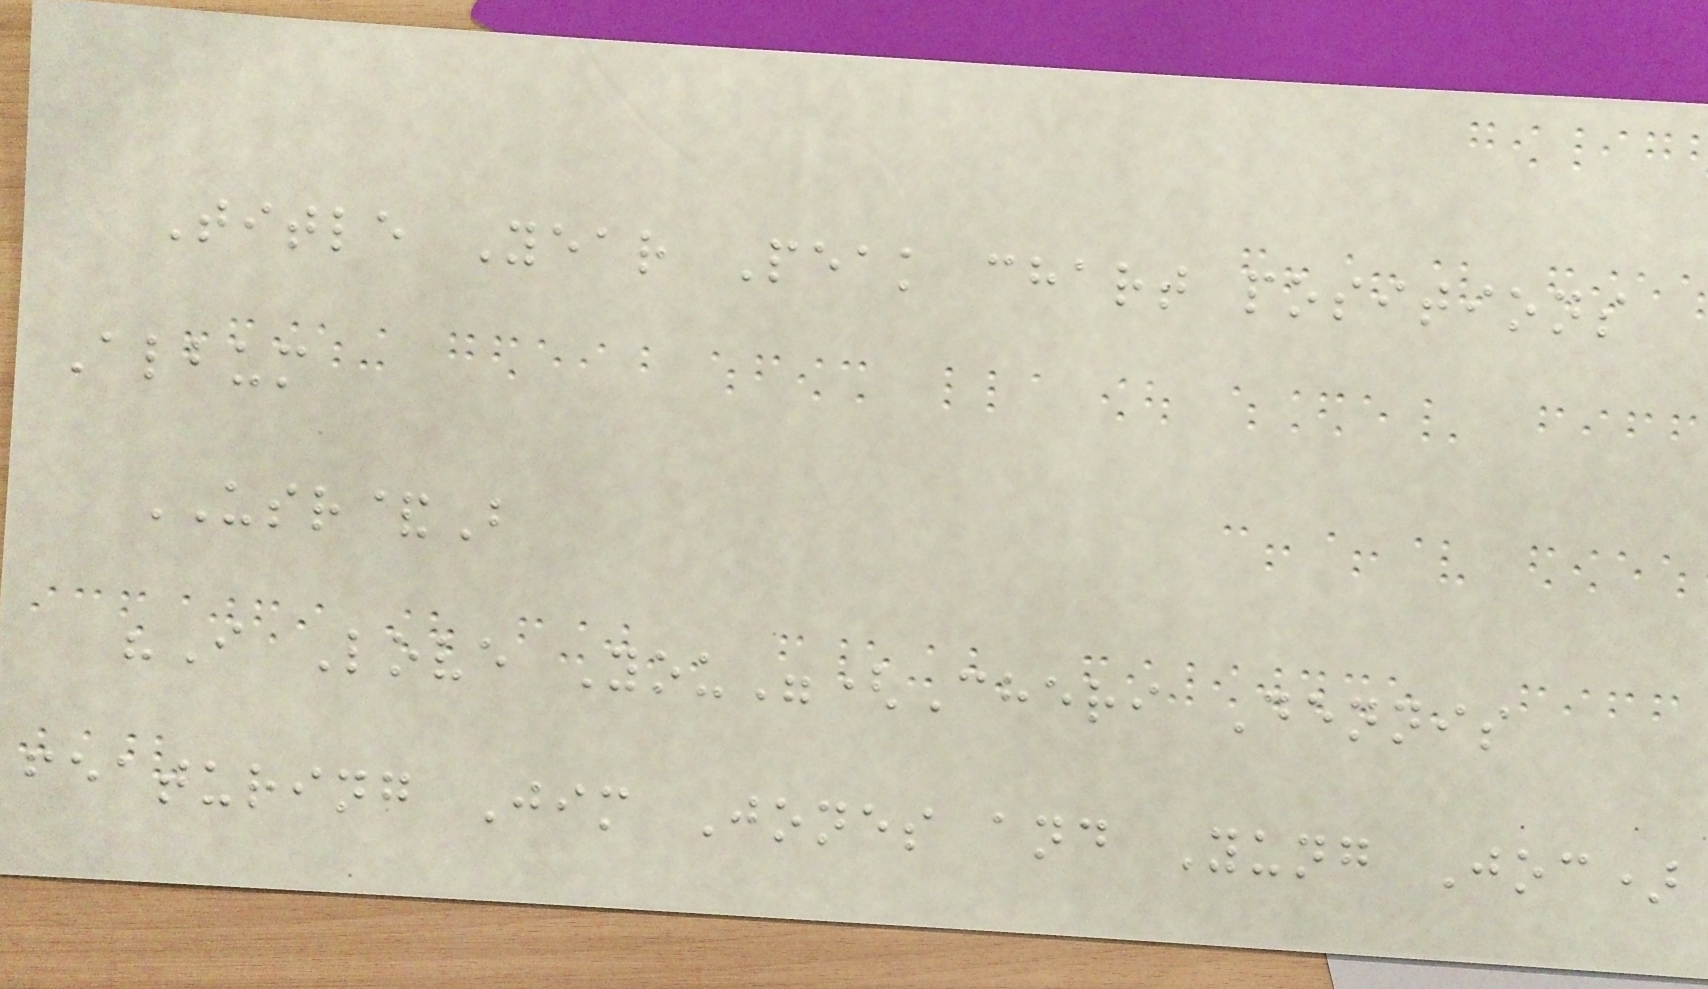Title Year Peak chart positions
Album
USR&B
"I Love You"(Cheri Dennis
featuring Jim Jones and Yung Joc)
